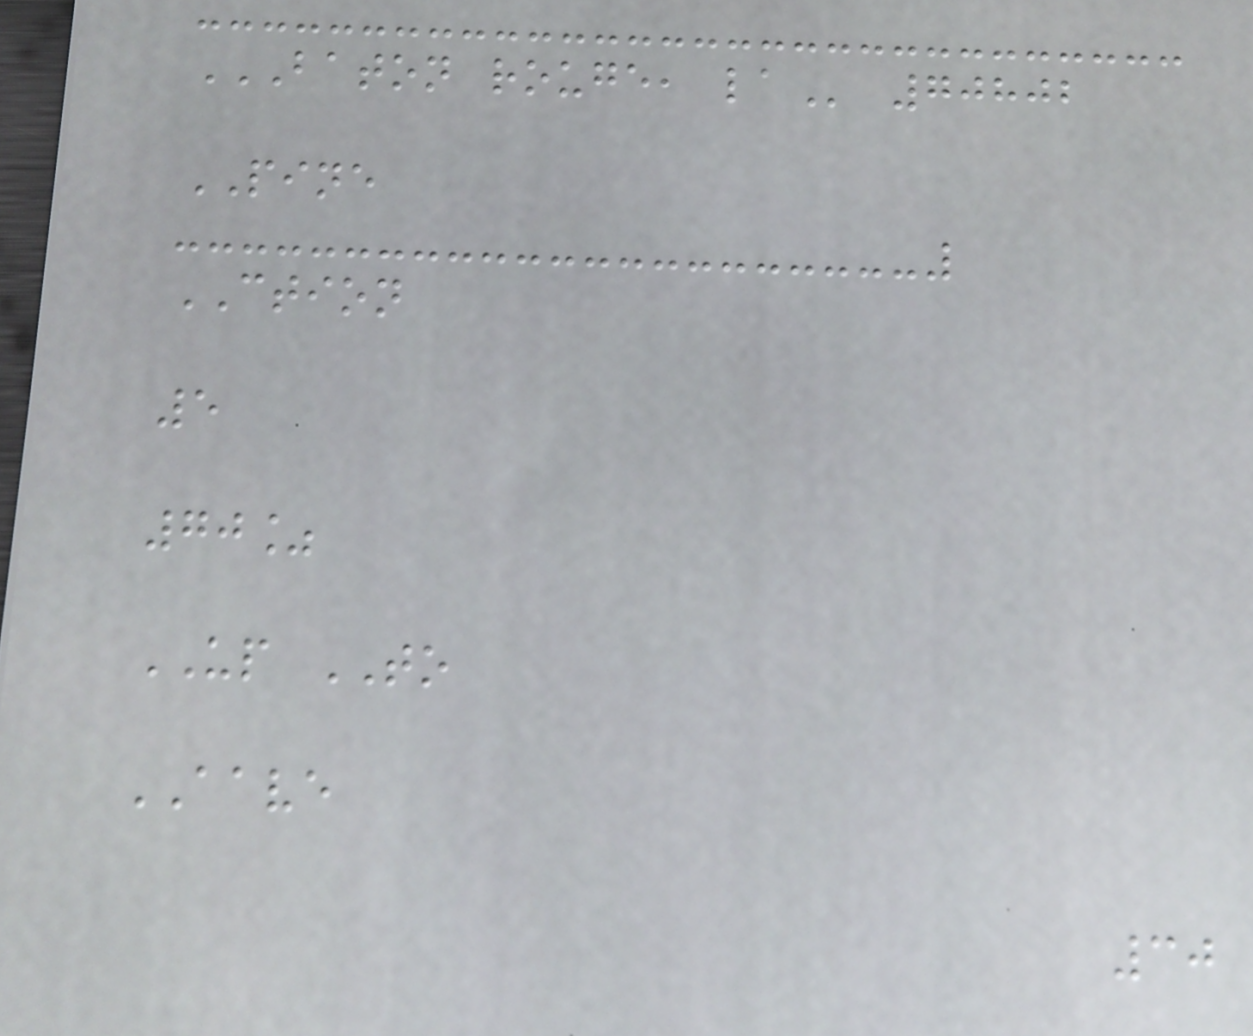BATON ROUGE, LA 70802
PINE
CTION
5
70%
UP TO
AAVE
30
